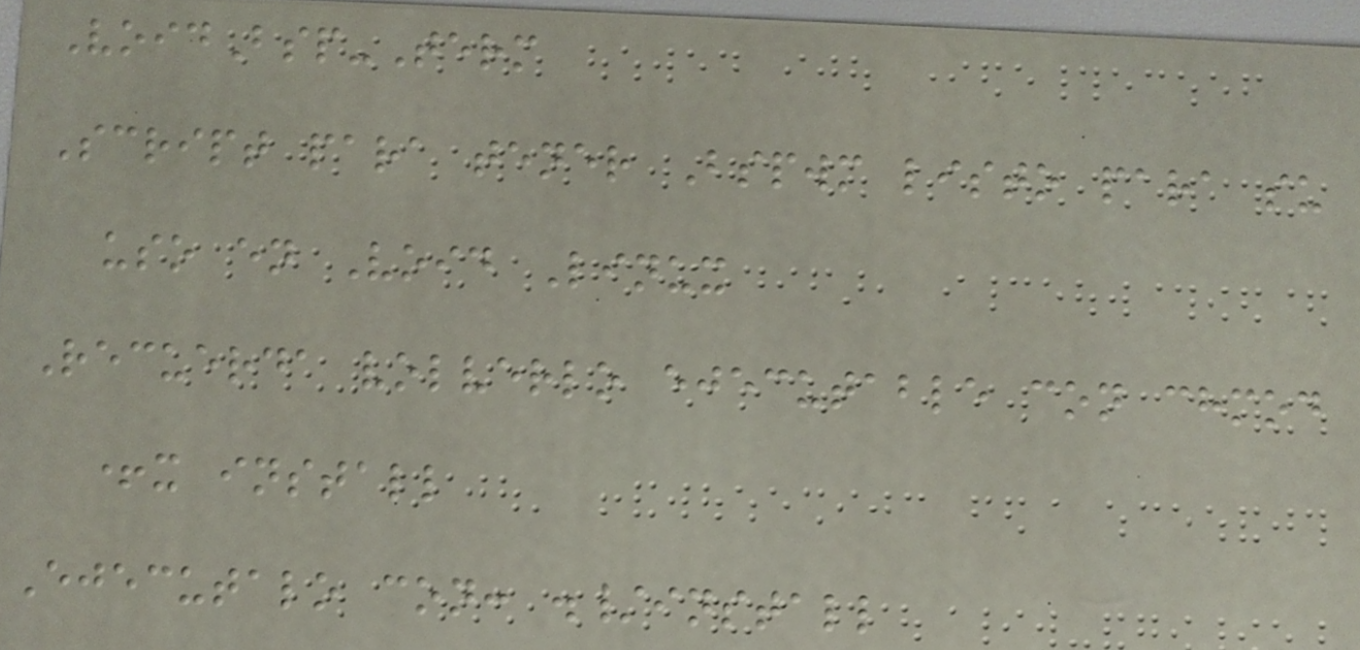VoidBsp-Term
Script para tener Bspwm listo para su
uso en Void Linux
Recuerda volverlo ejecutable con chmod
+x install
Ejecutalo con: ./install
